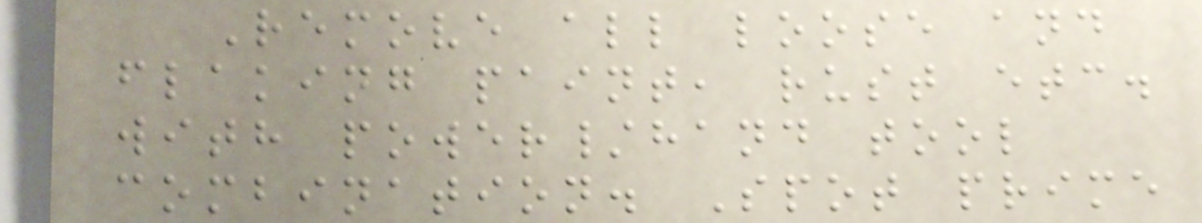Remove all loose and
flaking paint, rust etc.
with power/hand tool
combination. Spot prime
